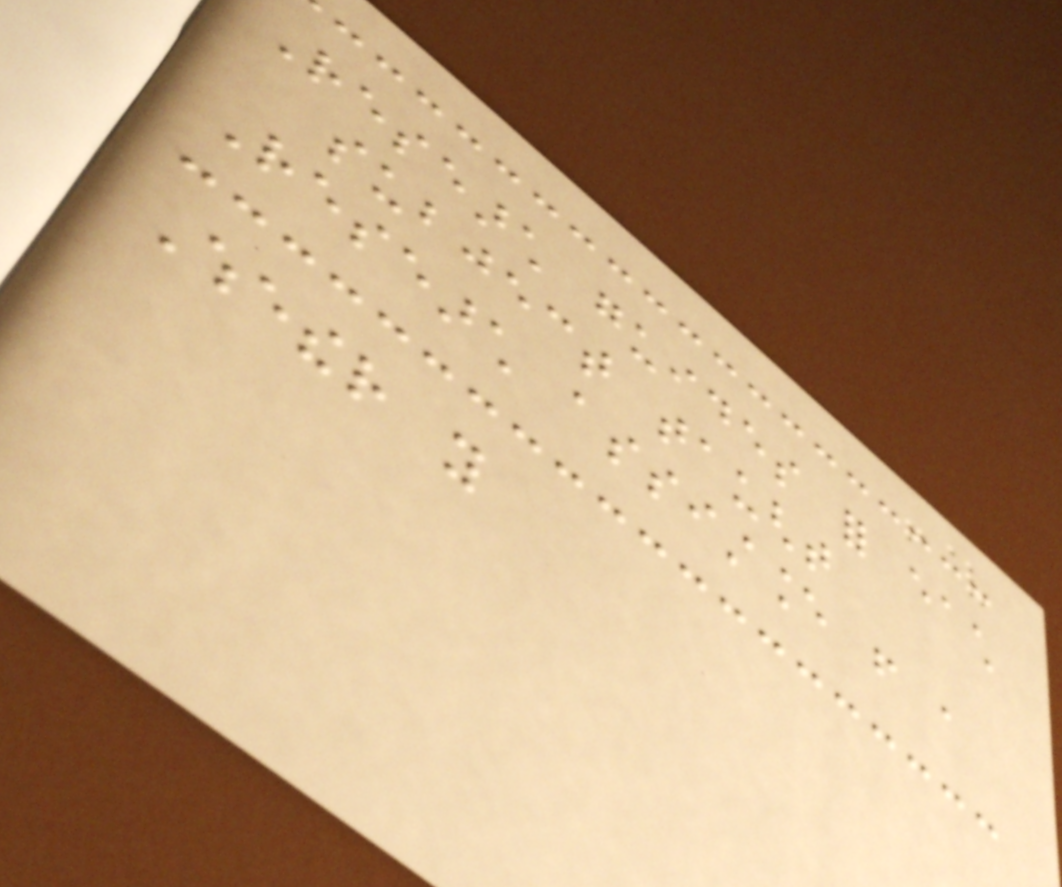Research guides for each
subject taught
Research assistance from a
Whether you
